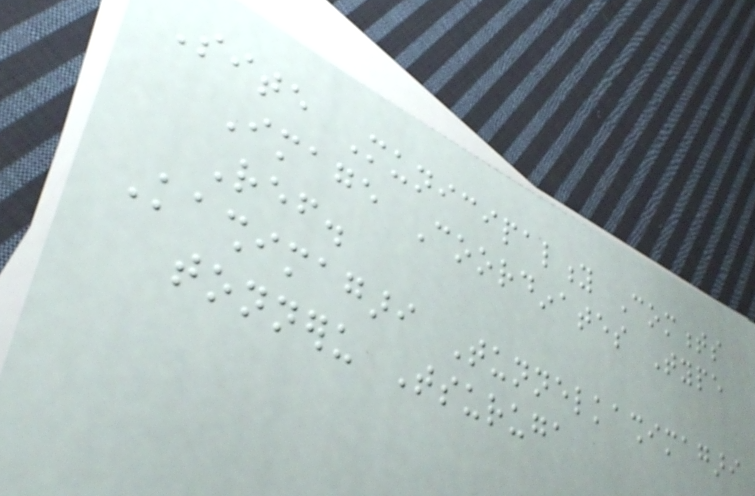Site Municipality Comments
Image Coordinates Type
Ref.
Kashimagari Tunnelkashimagari
tonneru Tsuruga
